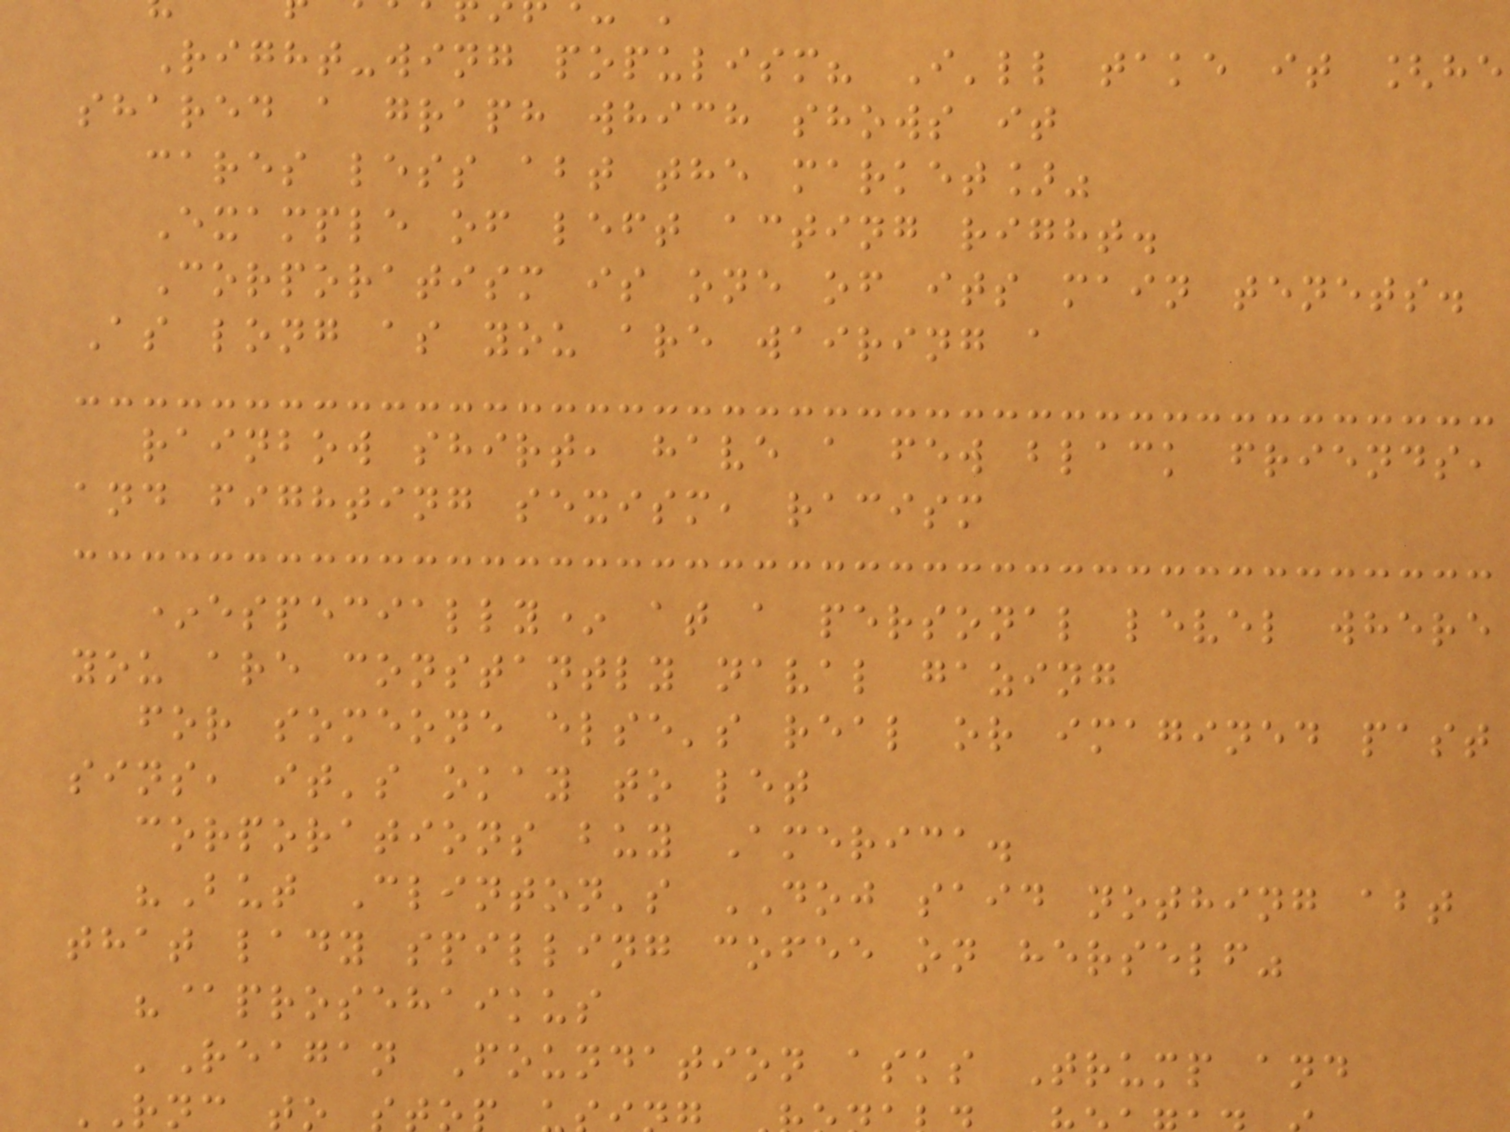Right-wing populism? I'll take it [he
shared a graph which shows it
cares less abt the market]"
Example of left acting right.
Corporatism is one of its main tenets.
As long as you are wairing a
rainbow shirt, have a few black friends,
and fighting sexism, racism
*especially* at a personal level where
you are constantly naval gazing
for someone else's real or imagined past
sins, it's okay to let
corporations buy America.
"But Clinton's DOJ said nothing abt
that lady spilling cofee on herself"
"@prosehaikus
'Reagan Foundation asks Trump and
